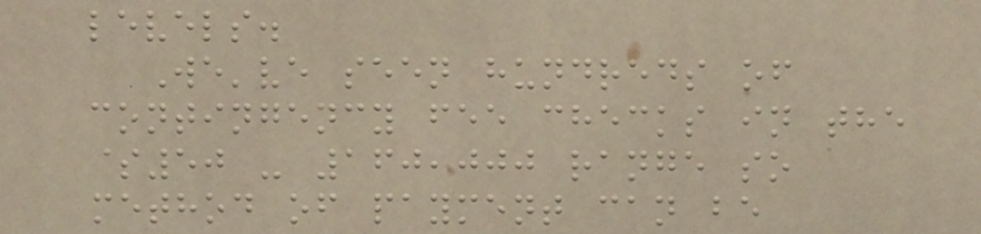levels.
We've seen hundreds of
contingency fee checks in the
$50 - 160,000 range so
method of payment can be
